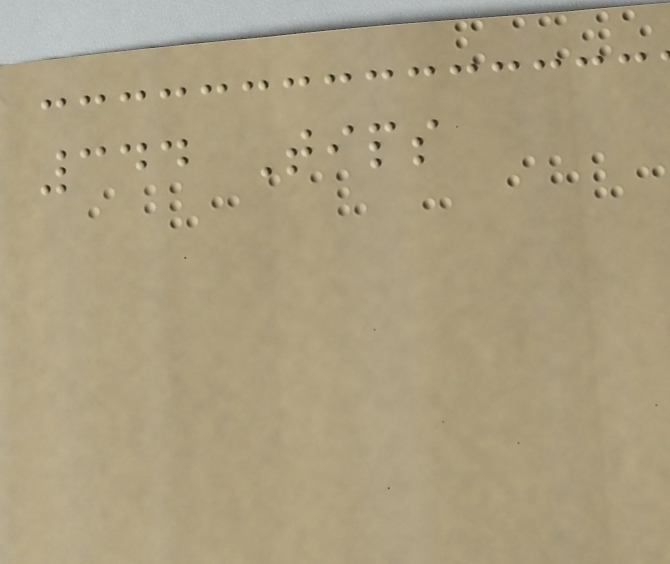344 Tips
